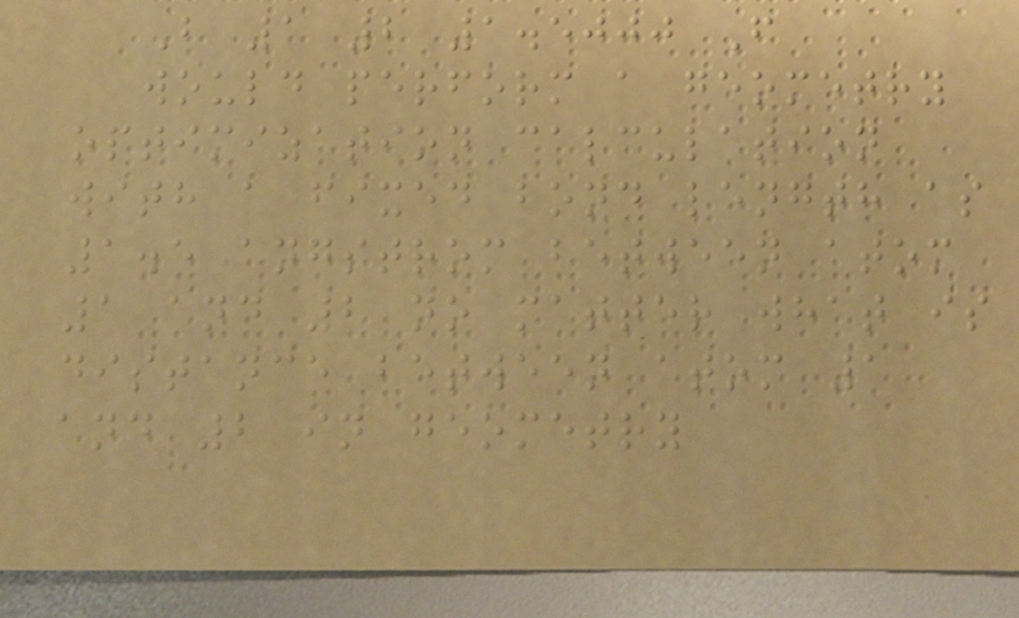B 1 2 1.5000 F
would perform a geometry
optimization calculation
with a fixed bond length as
1.5 angstrom between atom
1 and 2 no matter what is
distance between atom 1
and 2 in geometry
